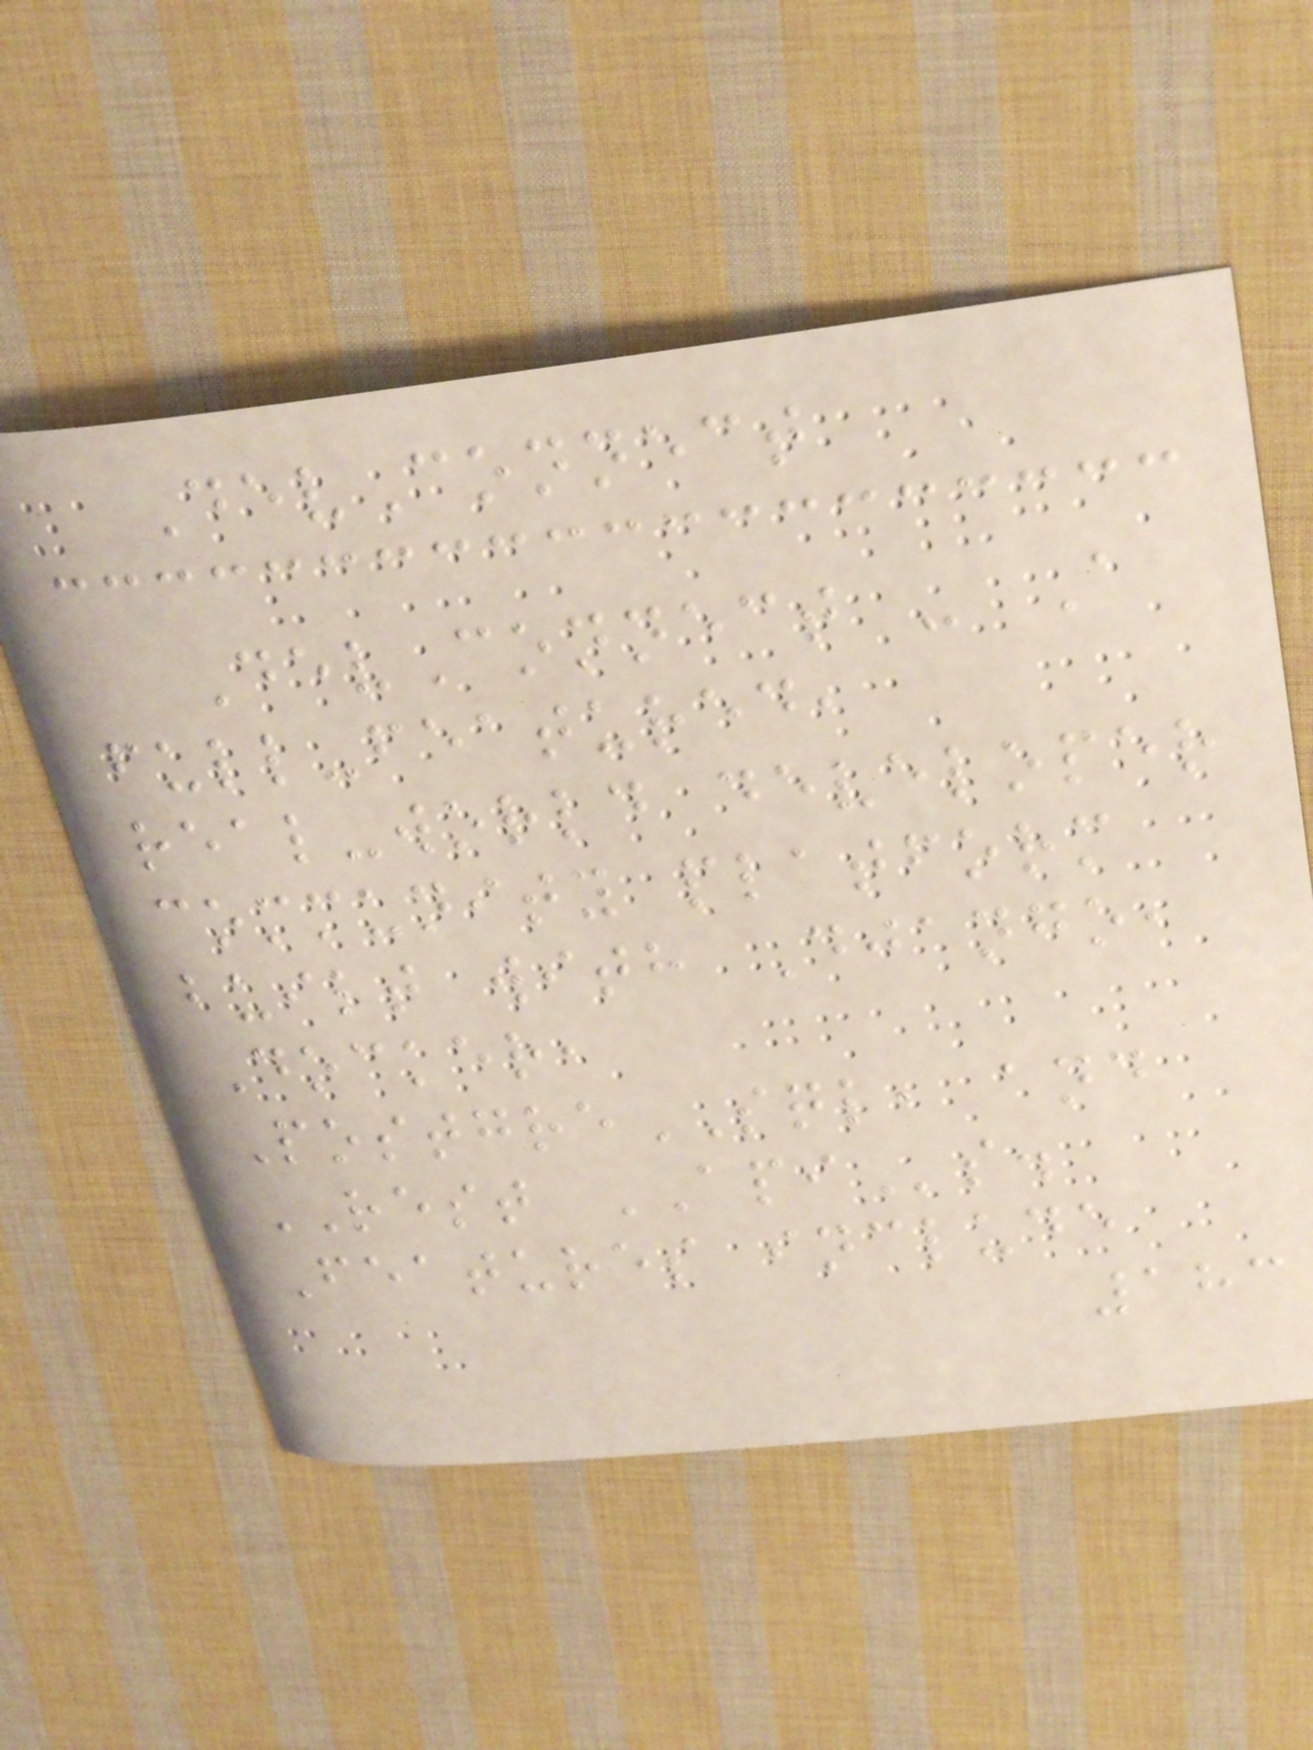DevConnect
DevConnect - A
full-featured,
real-world developer
community platform
built with Django,
Docker,
PostgreSQL, and
REST APIs.
Features include
183
